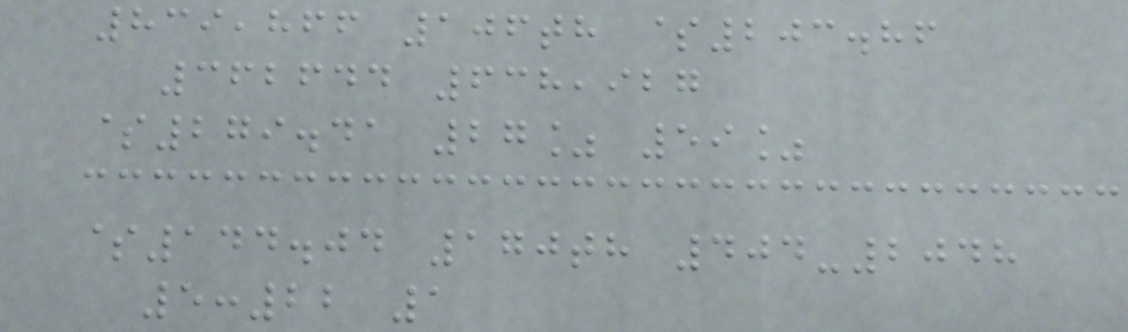839,866 106th $203.86
362644 638,927
$279.41 27% 59%
$144.04 170th 404-2048
5:22 1
